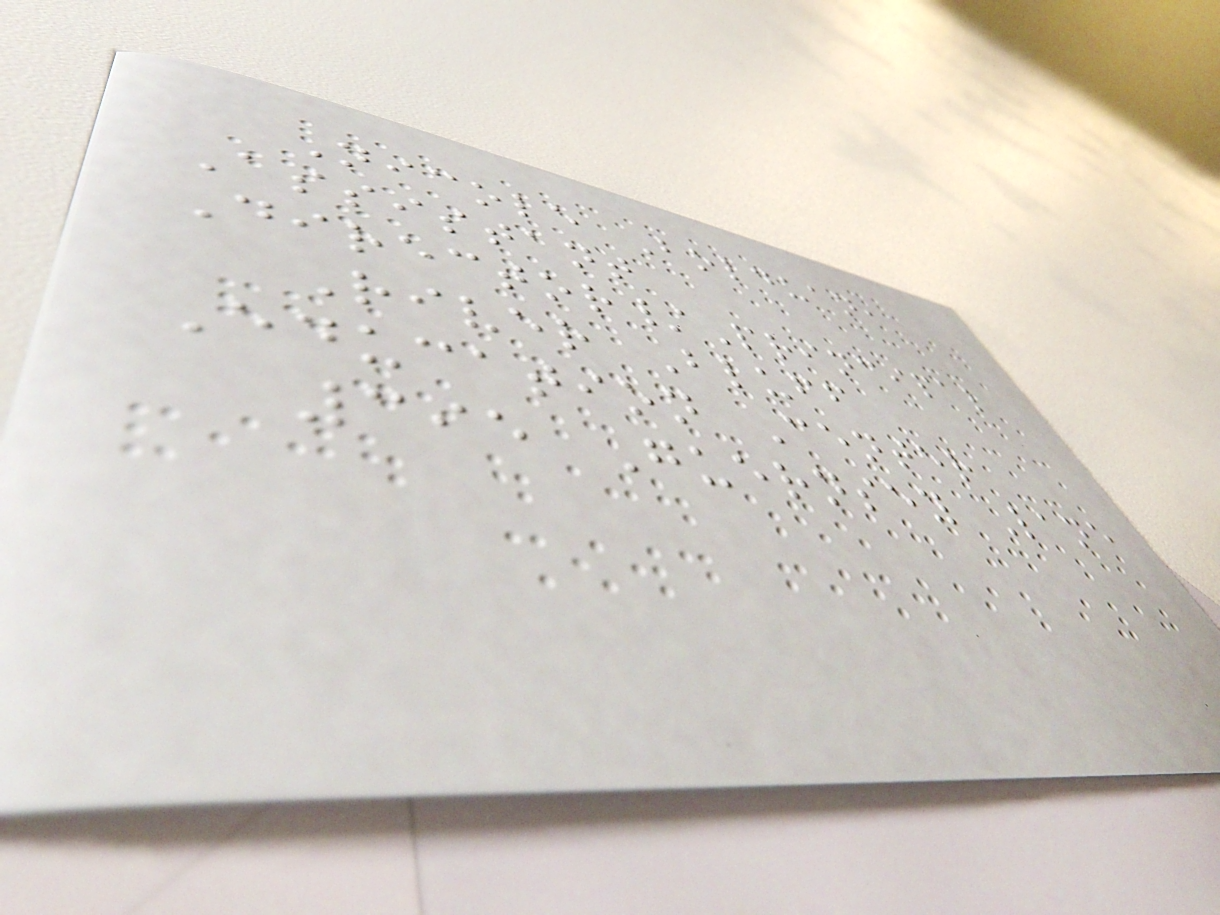Nicole Bolduan,
Assistant
Director/Principal
River Bluff
Education Center
395 Guernsey Lane
